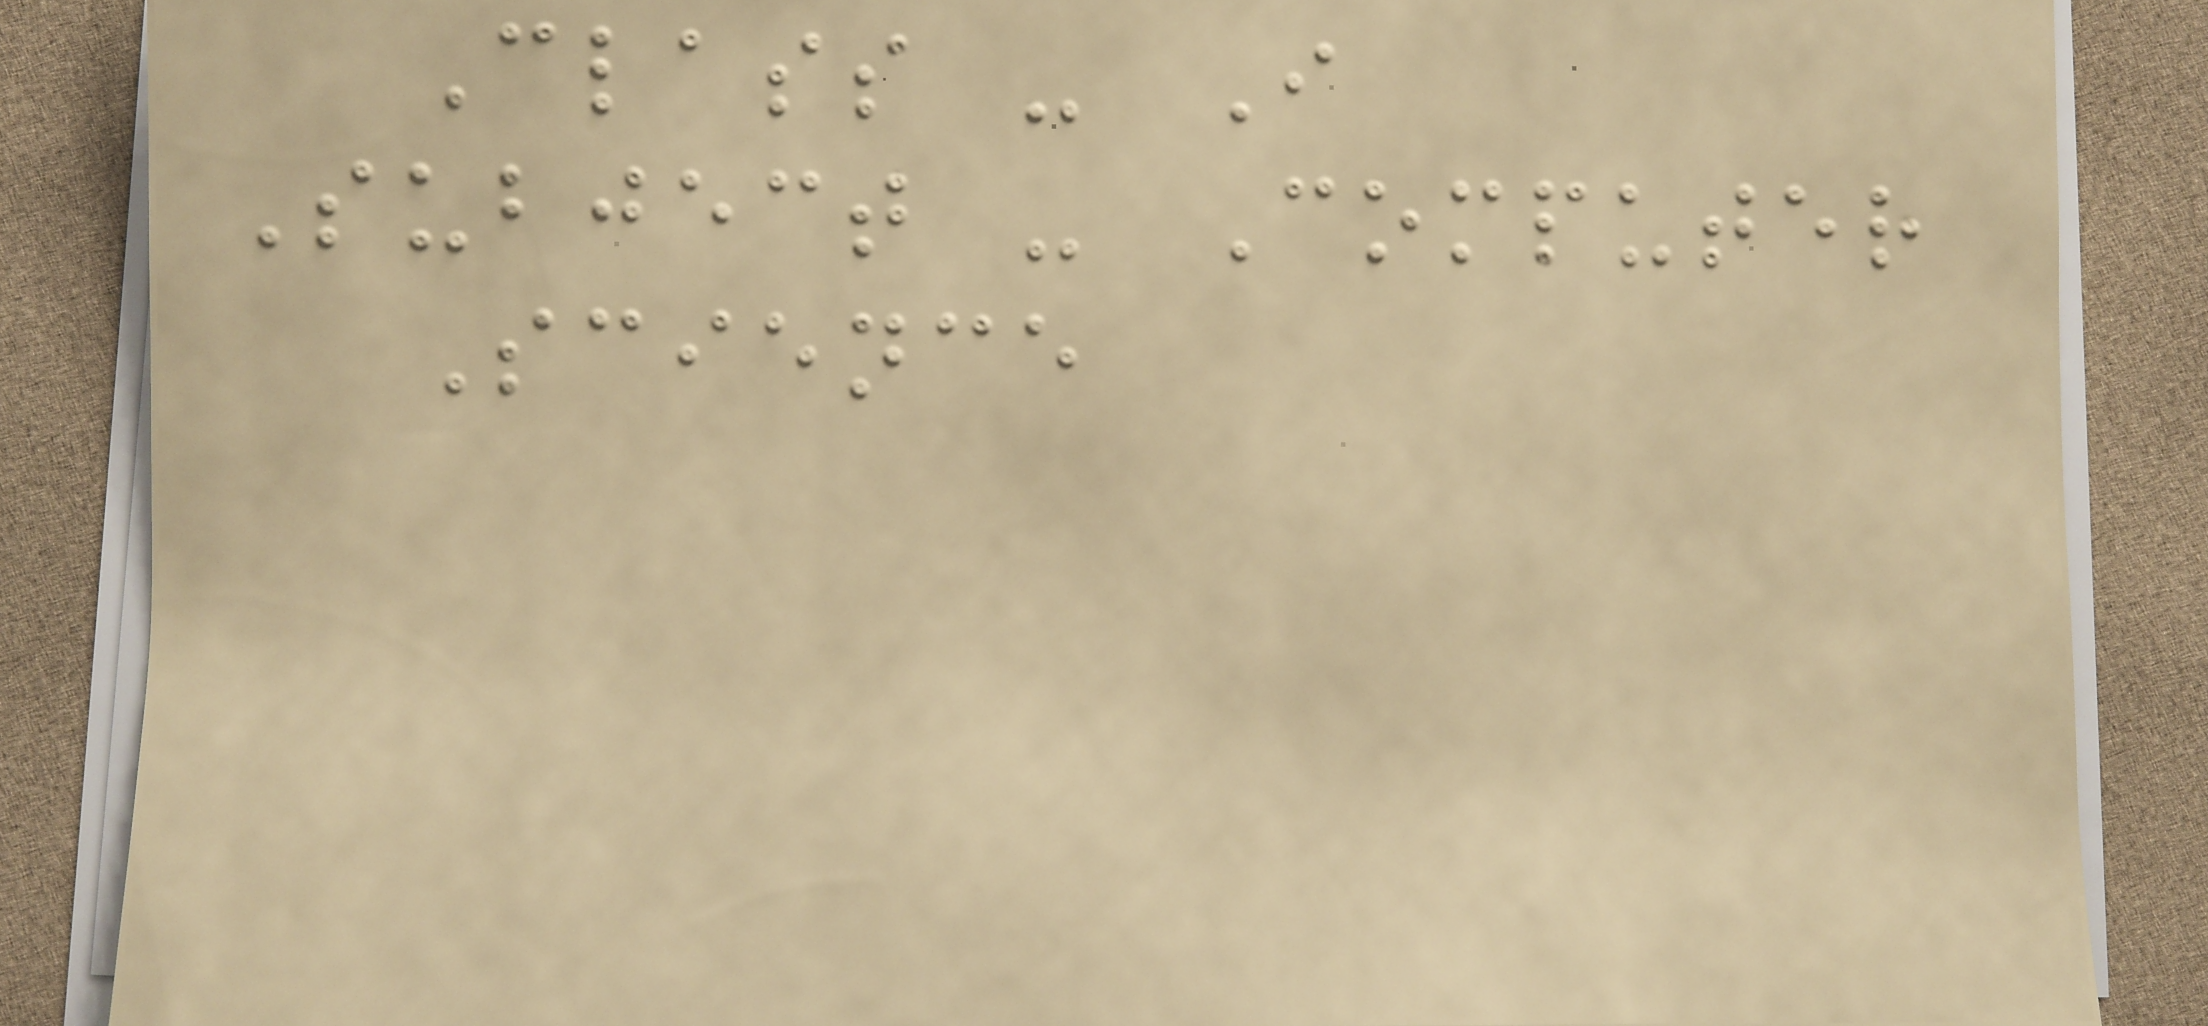Class - I
Subject - Computer
Science
